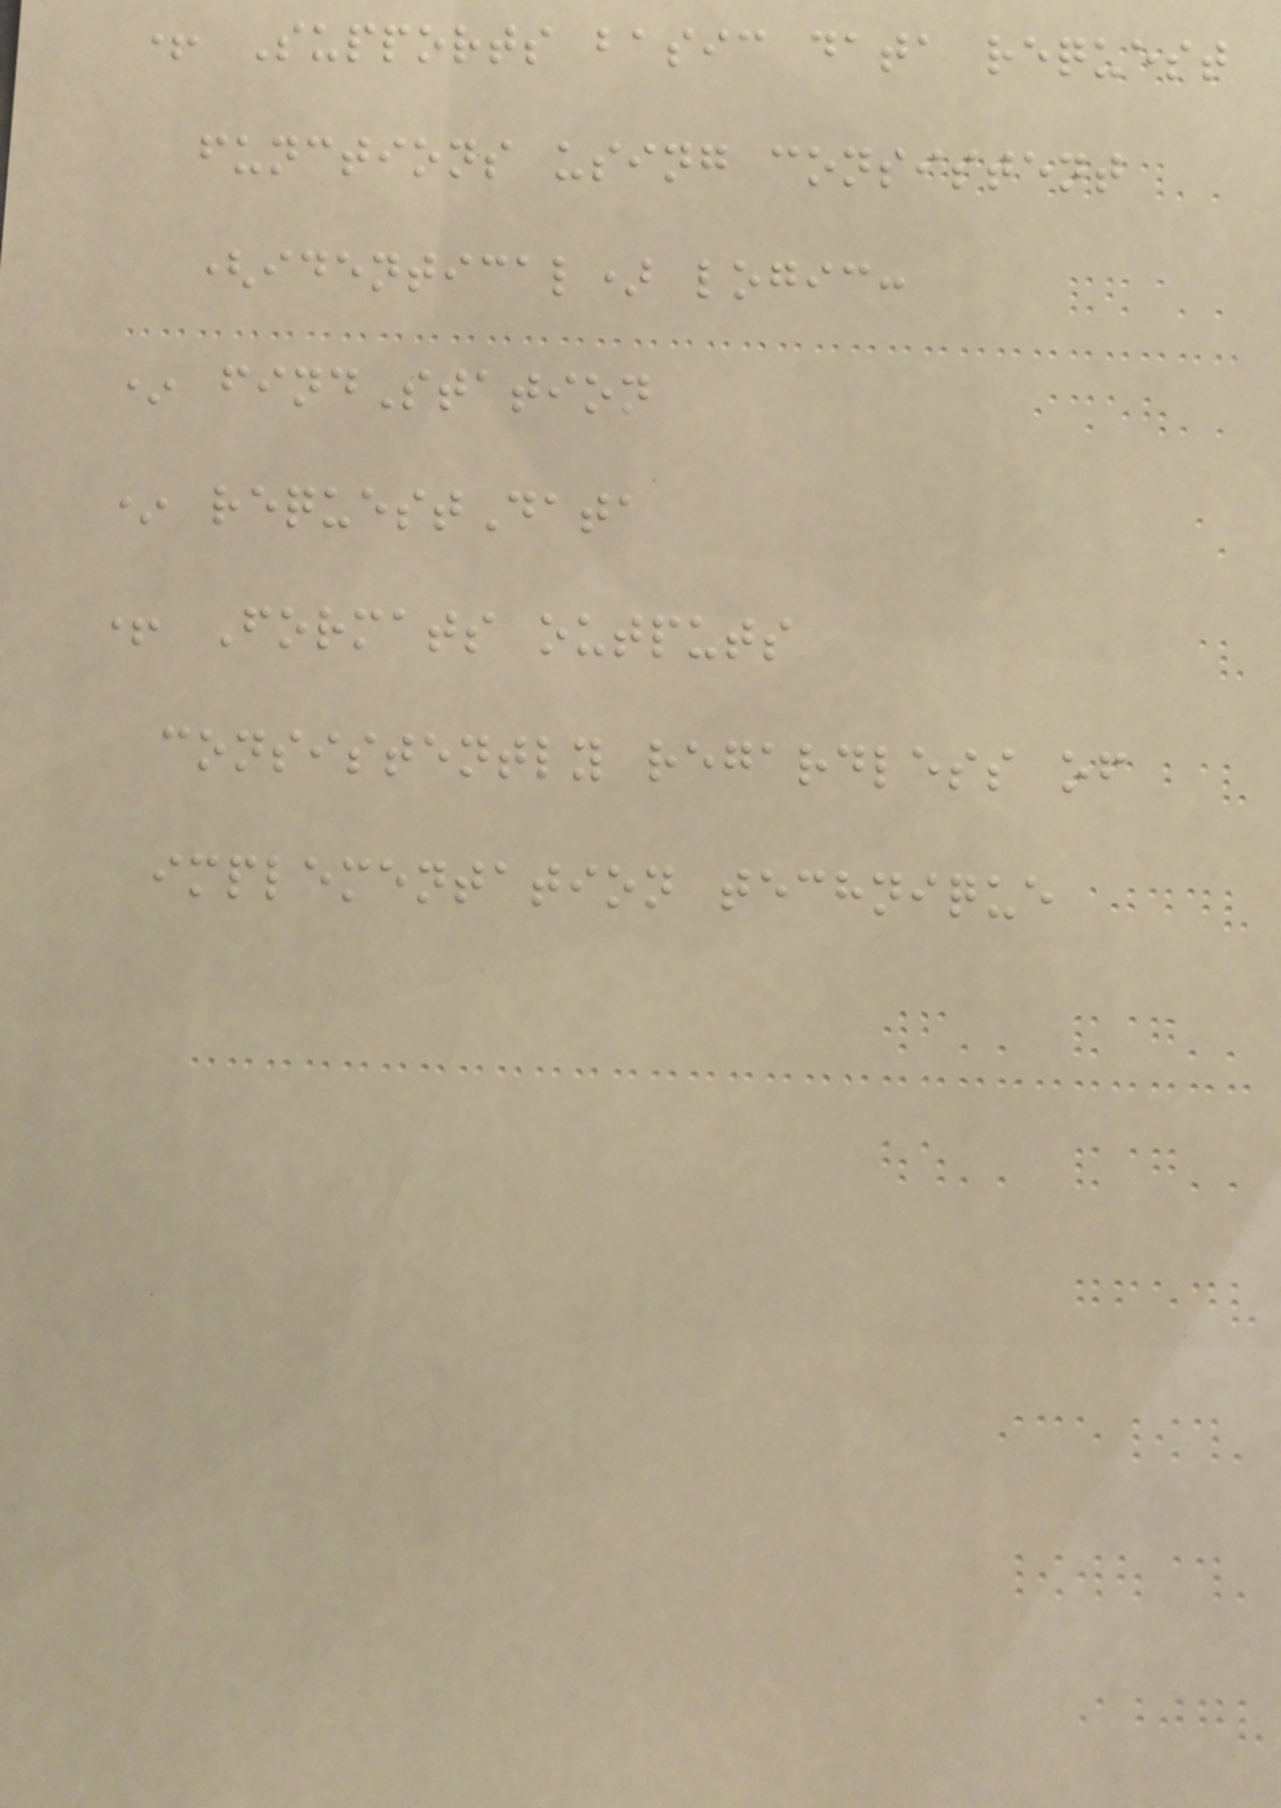+ Supports basic data request
functions using consistent
(identical) logic:
* findStation
* requestData
+ Formats outputs
consistently regardless of
implementation technique
